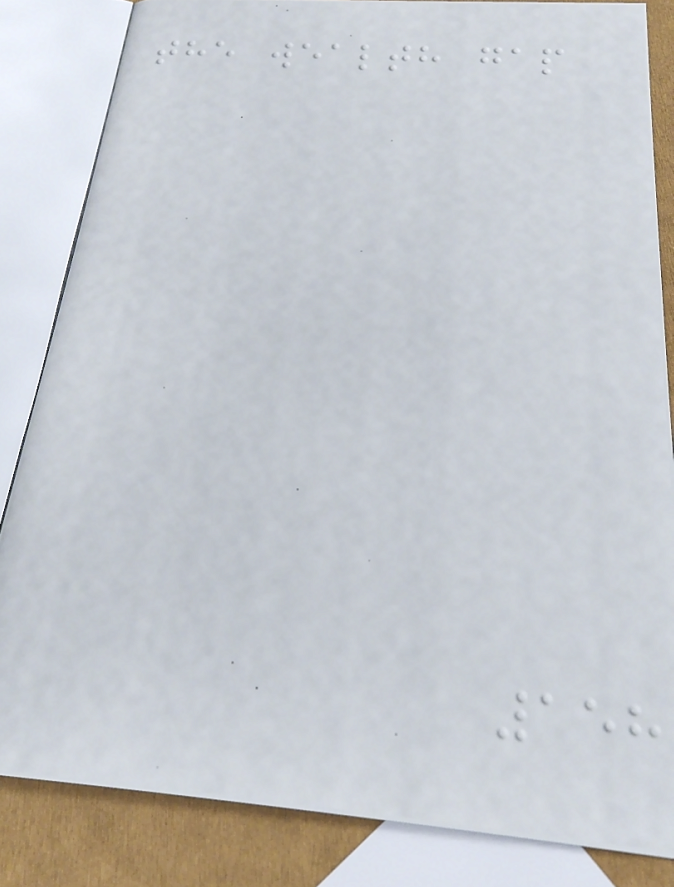the wealth gap
158
